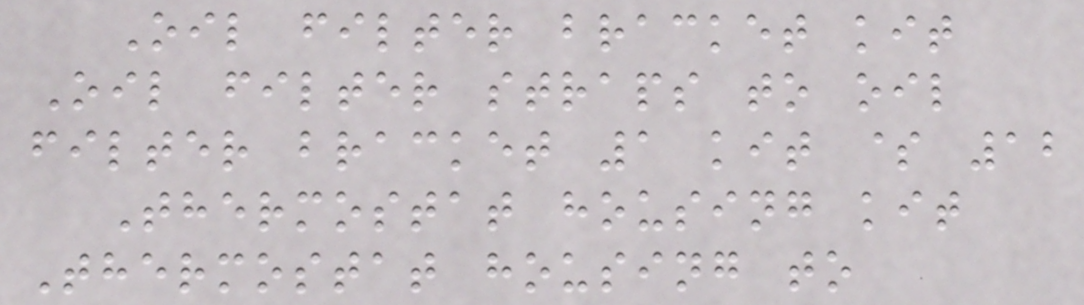Oil filter bracket kit
Oil filter straps to oil
filter bracket 1 kit $ 12
Thermostat housing kit
Thermostat housing to
